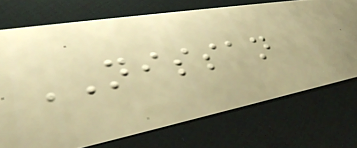NISSAN
